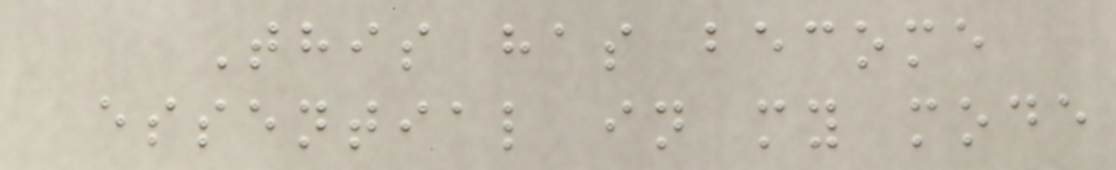This has become
essential in my mode
